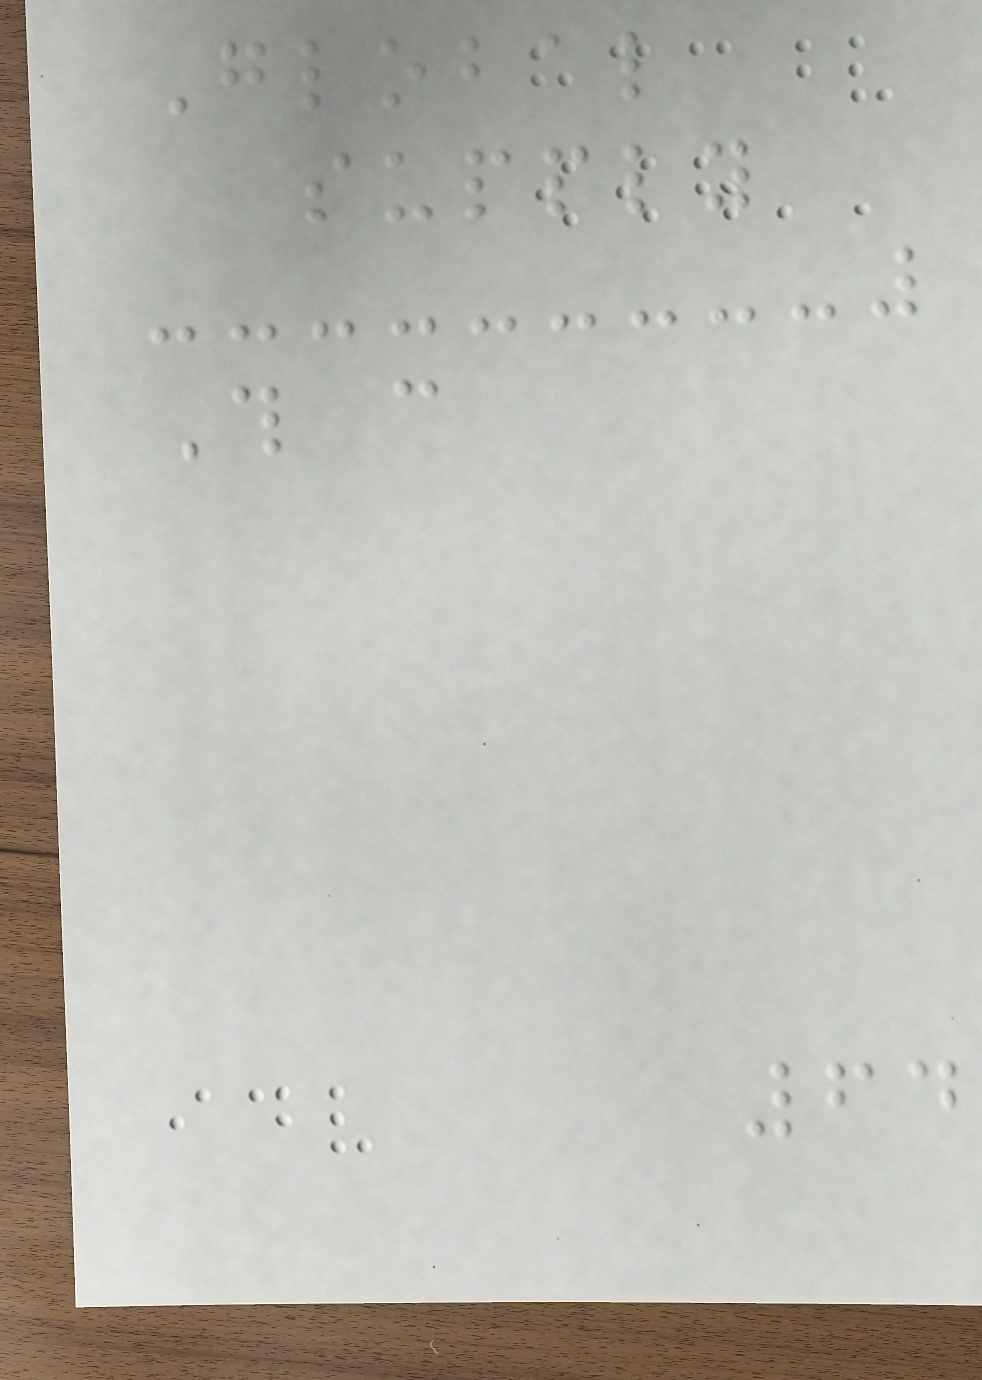Global
supply
This can
64
